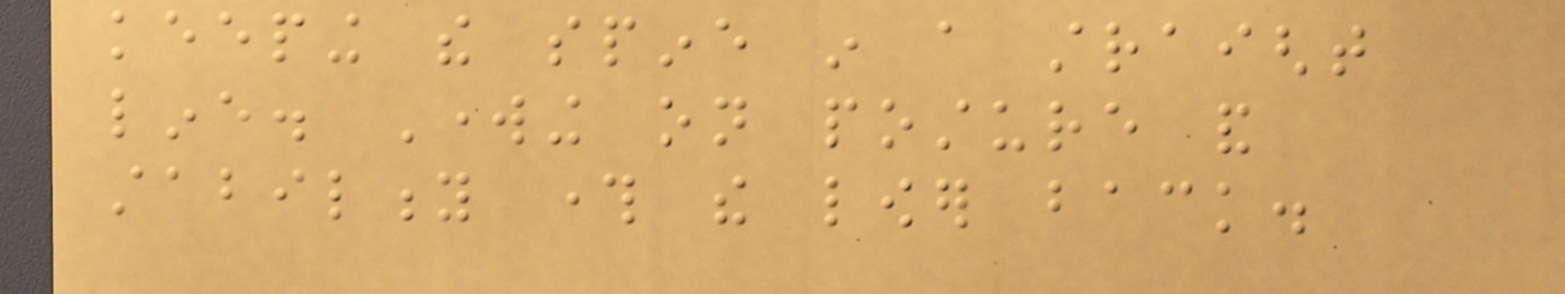keeping the spine in a straight
line. Working on posture and
stability through the lower back.
